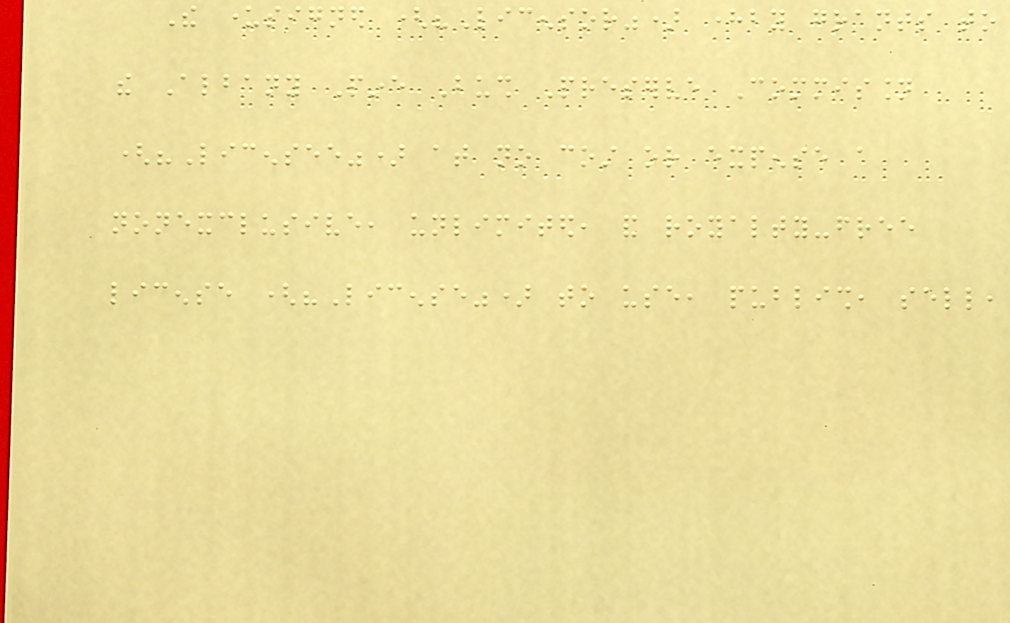The undersigned ("Licensor") hereby grants to
the Albany Pine Bush Preserve Commission
("Licensee") at no cost or expense a
nonexclusive, unlimited, and royalty-free
license ("License") to use, publish, sell,
